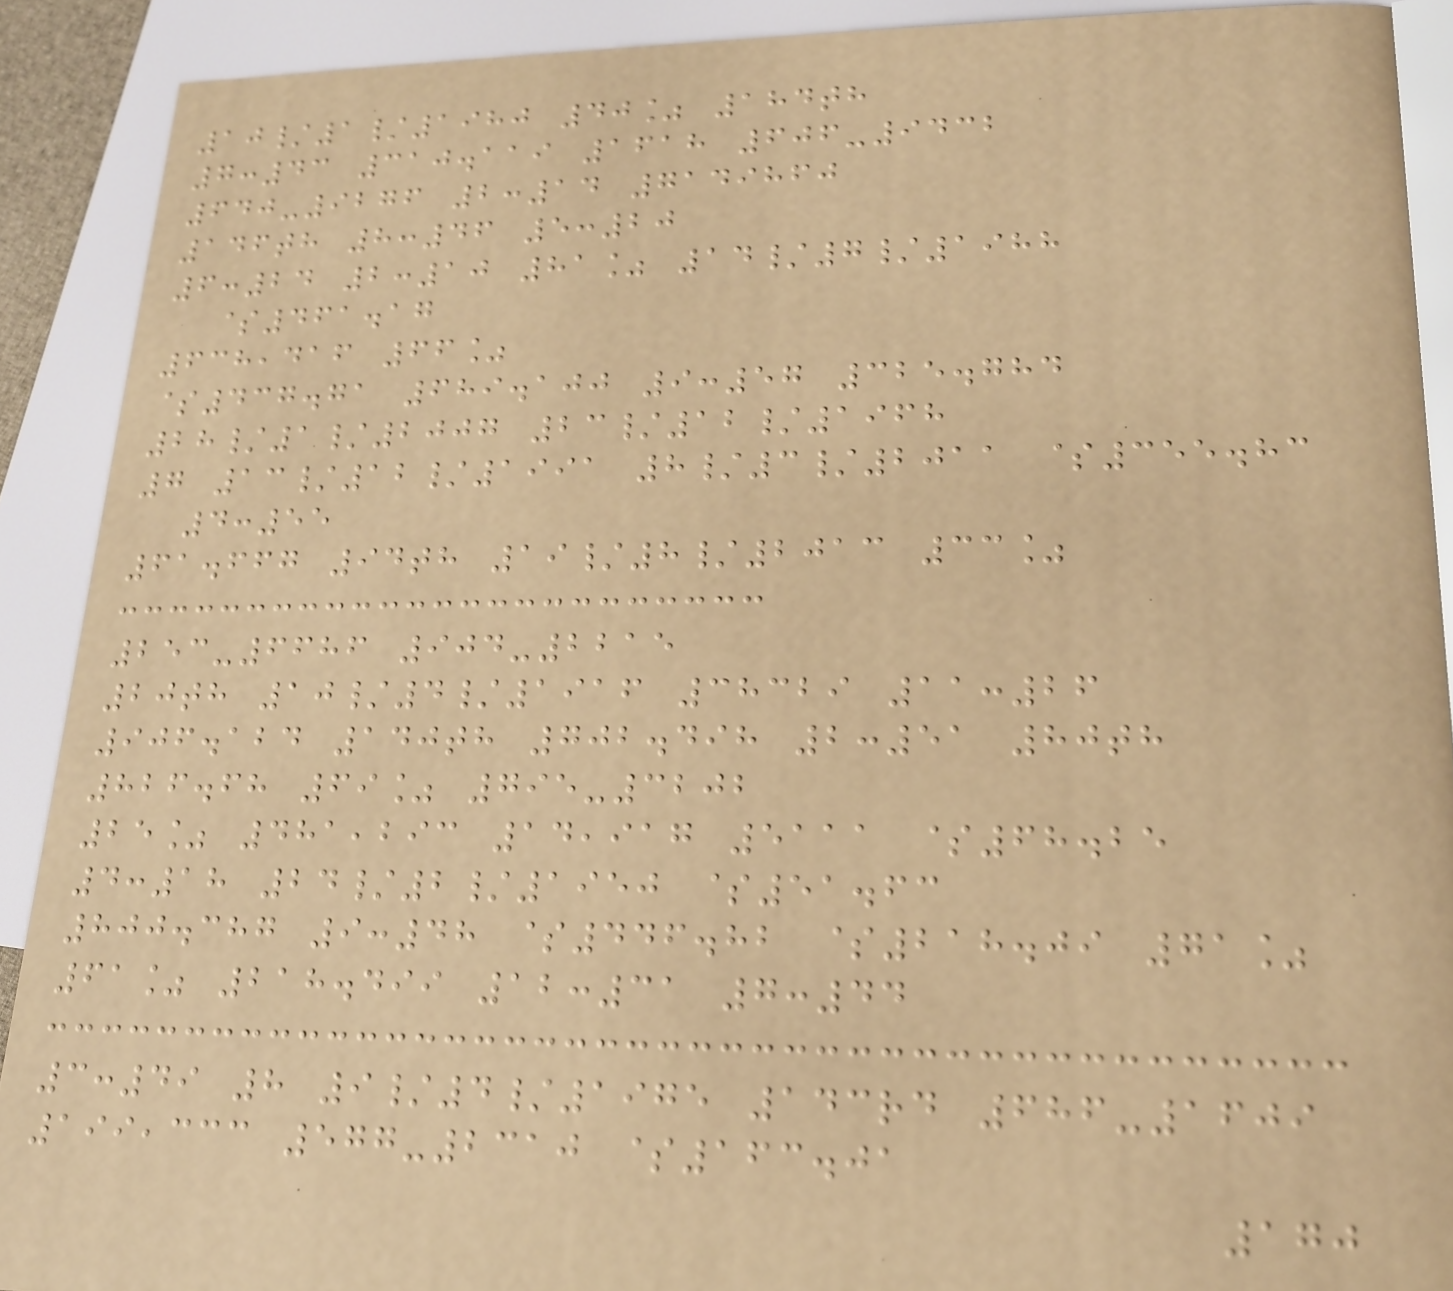10/1/1980 40% 184th
7:43 310.119 1618 606-9432
640-9276 2:14 7149860
146th 8:46 5:20
6:24 2:10 81% 14/7/1988
$461.17
638,416 66%
$437.71 689.100 9:57 325.784
28/1/2007 23/12/1968
7 13/12/1991 8/3/2011 $355.83
4:55
61.667 94th 19/8/2013 33%
253-6686 904-2215
20th 10/4/1916 38329 11:26
906.124 140th 702.498 2:51 80th
826.68 69% 795-3202
25% 481,293 14,917 5111 $68.25
4:18 24/2/1950 $51.63
800.387 9:48 $446.82 $218.09 71%
61% 218.499 12:31 7:44
3:49 8 9/4/1975 143rd 686-1609
199,333 577-2310 $163.01
170
